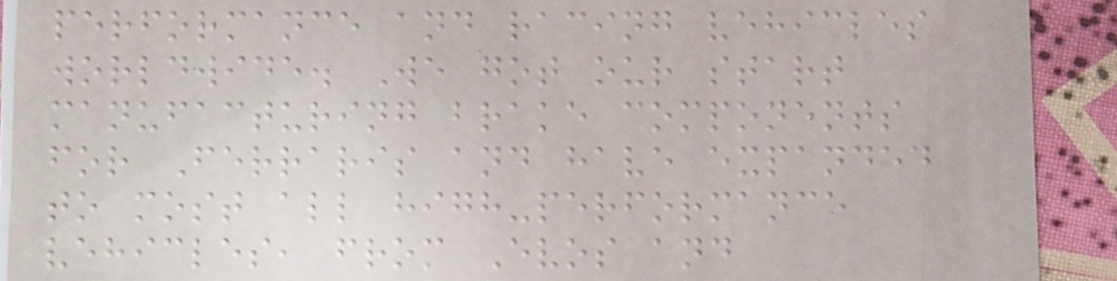performance and racing vehicles
worldwide. We got our start
manufacturing brake components
for Ferraris and have expanded
to most all high-performance
vehicles, from Evos and
